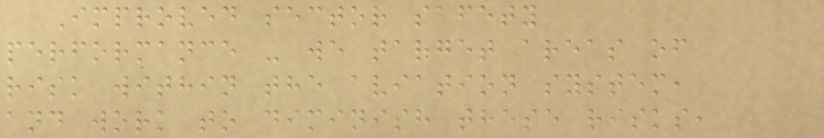Improved sector safety
performance - we target areas of
risk within the aviation system,
and work to diminish these risks,
